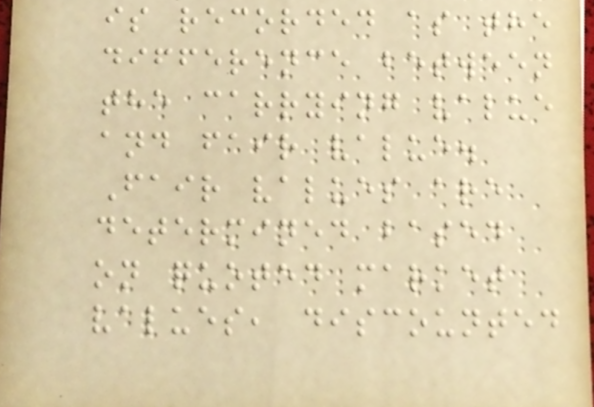is recorded as the
difference between
the carrying value
and fair value.
Fair values are
determined based
on quoted market
values, discounted
